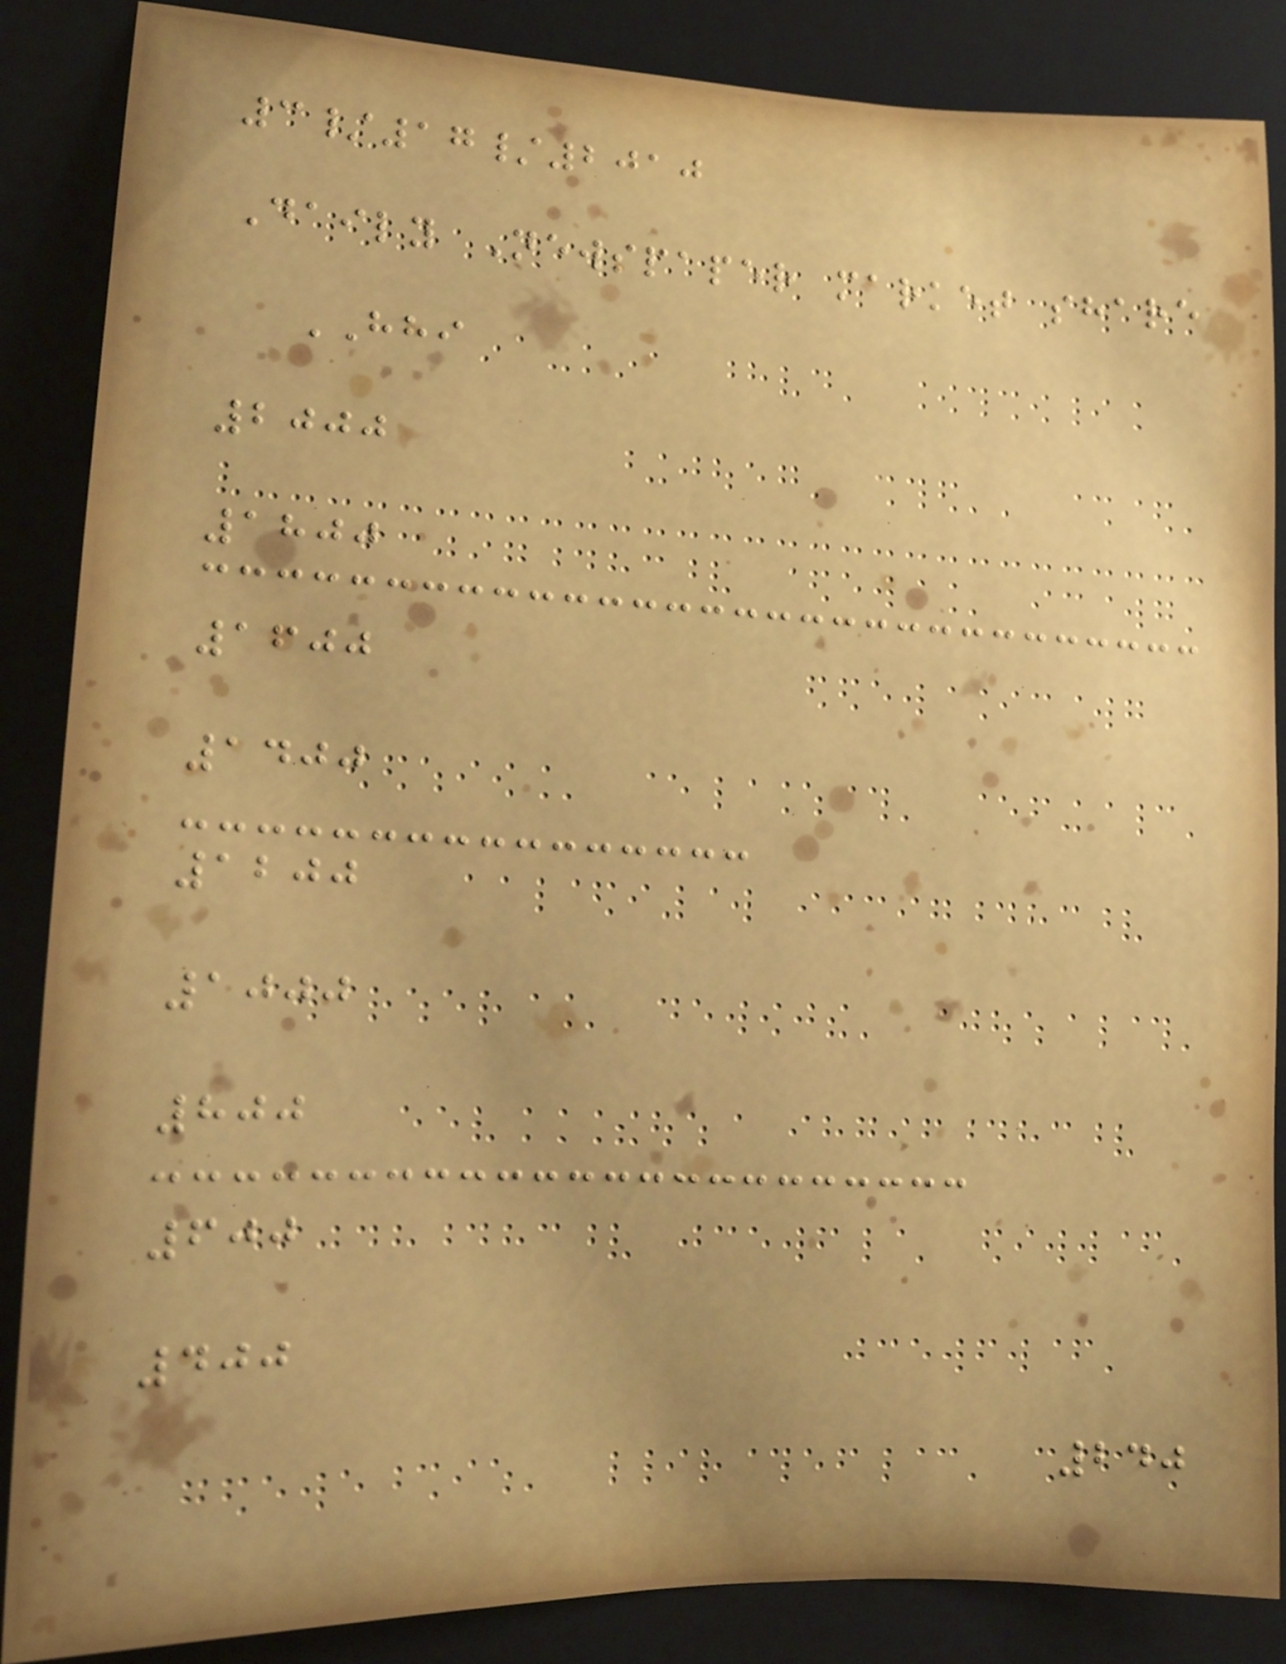3/17/2010
Daily Newspaper market share
HHI
2000
1800
1600
1400
1200
1000
800
600
400
240
